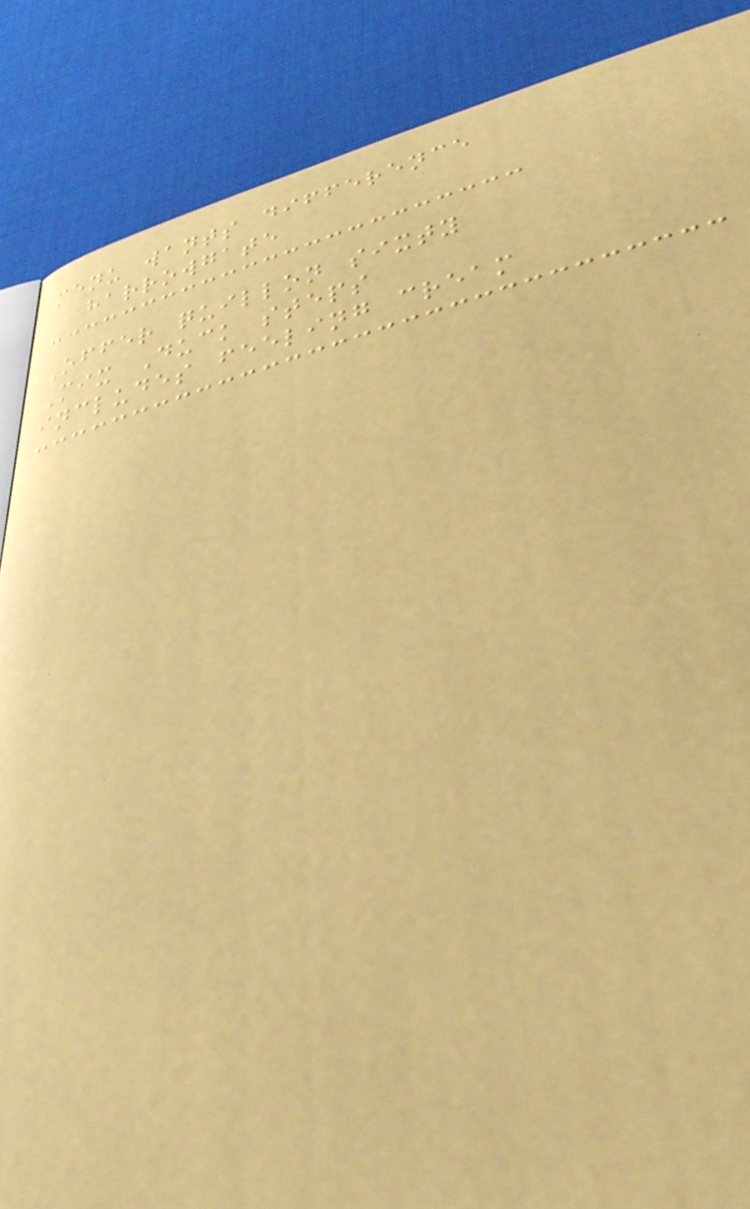menu wants difference
harrowgate
Offer quillon sixty
Mix Duck steps
includes feeling cream
